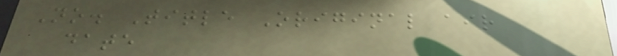No. Title Original air
date
